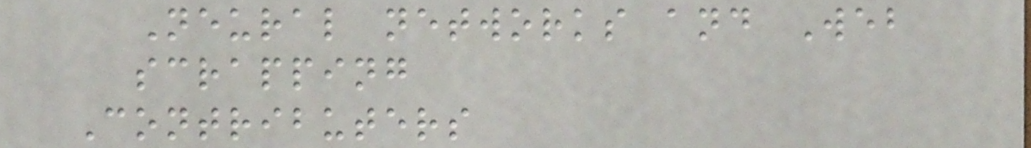Neural networks and Web
scrapping
Contributers
